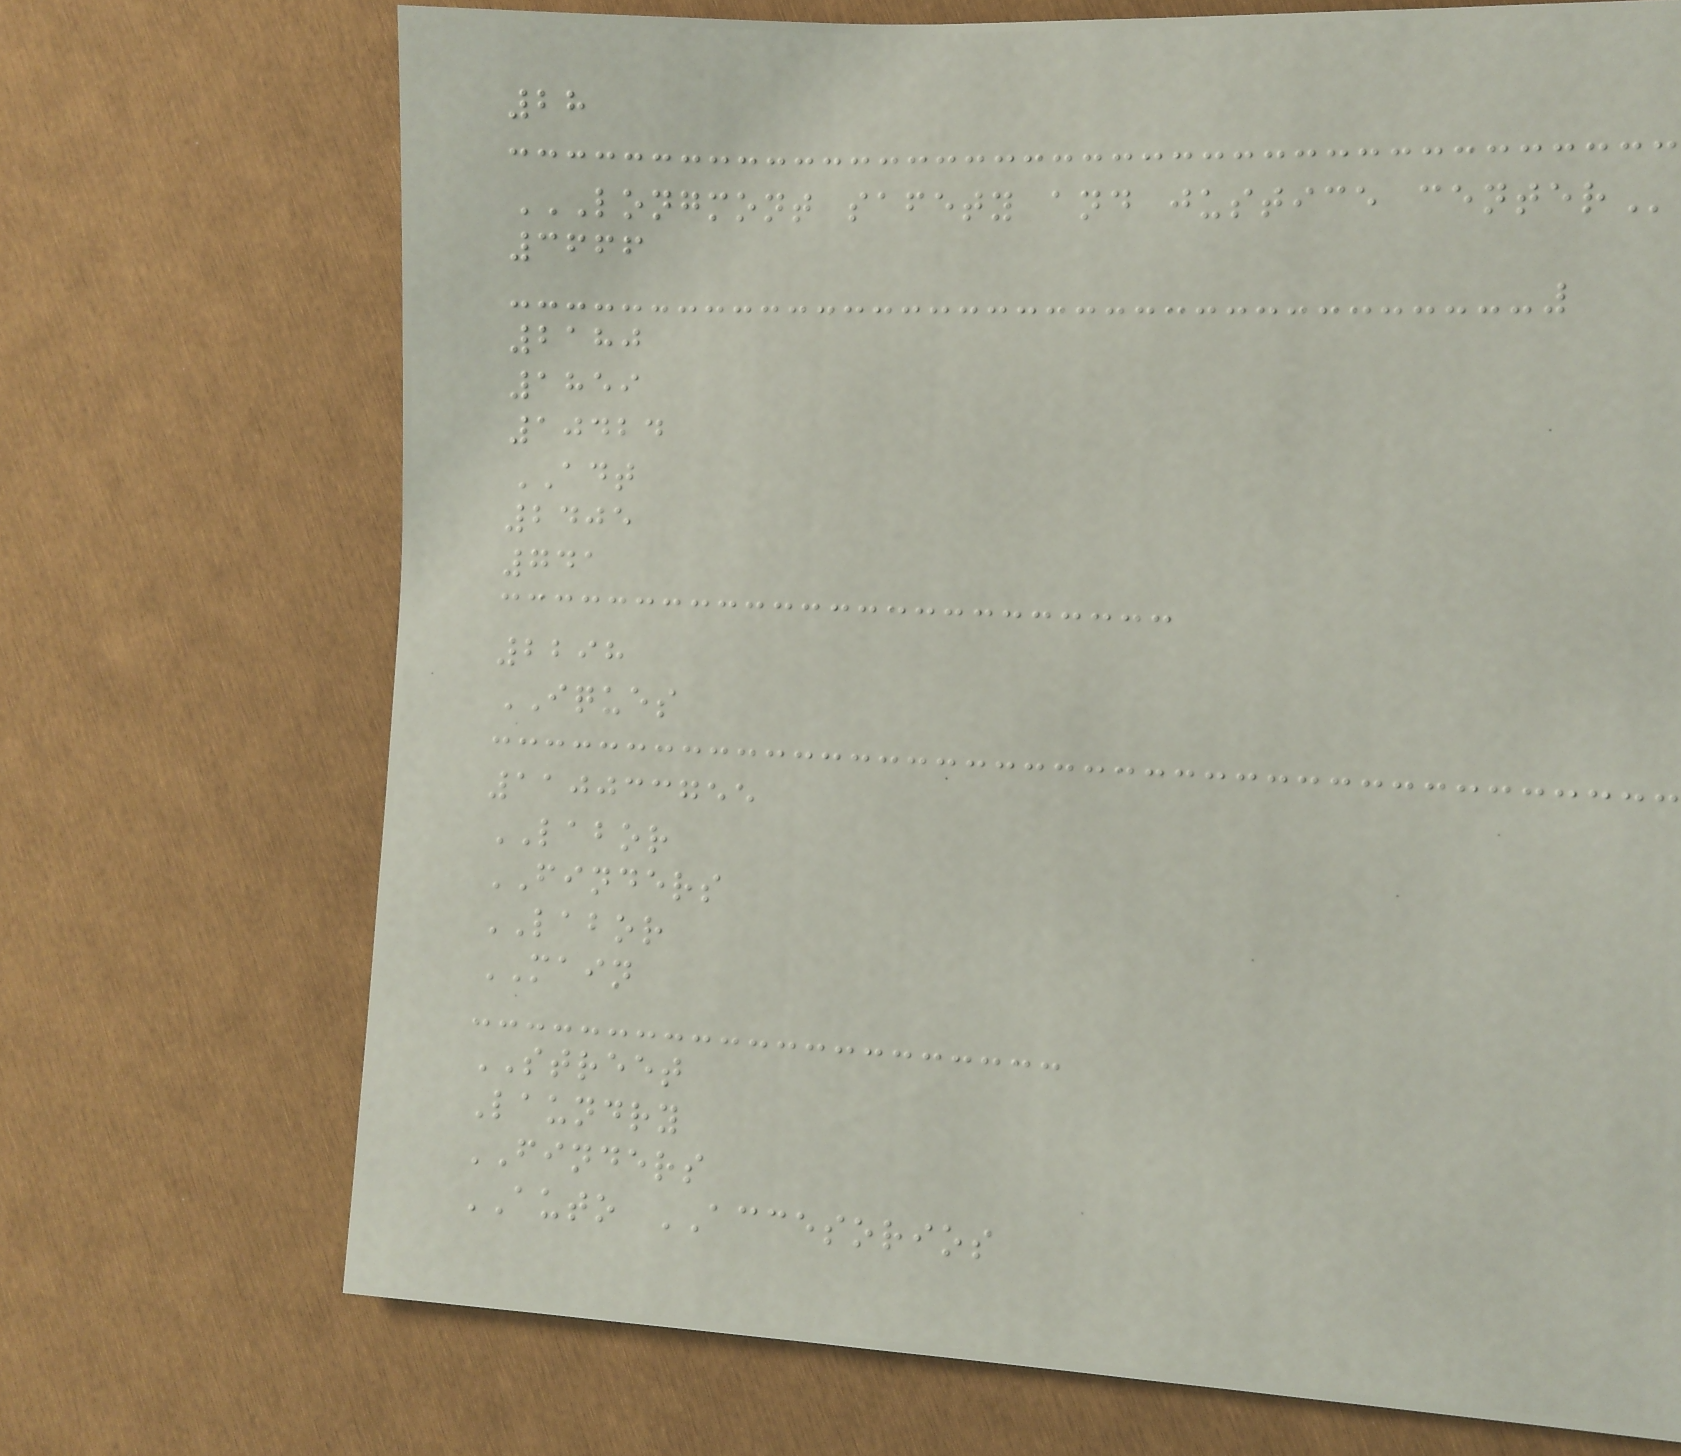28
LONGMONT SAFETY AND JUSTICE CENTER
3666
2180
1859
10424
ADT
2405
741
2298
IQUES
110033755
LABOR
FINDERS
LABOR
MAIN
STREET
Laundry
FINDERS
AUTO ACCESORIOS
